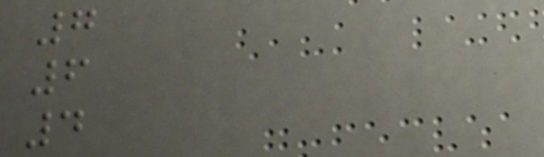7
6
4
